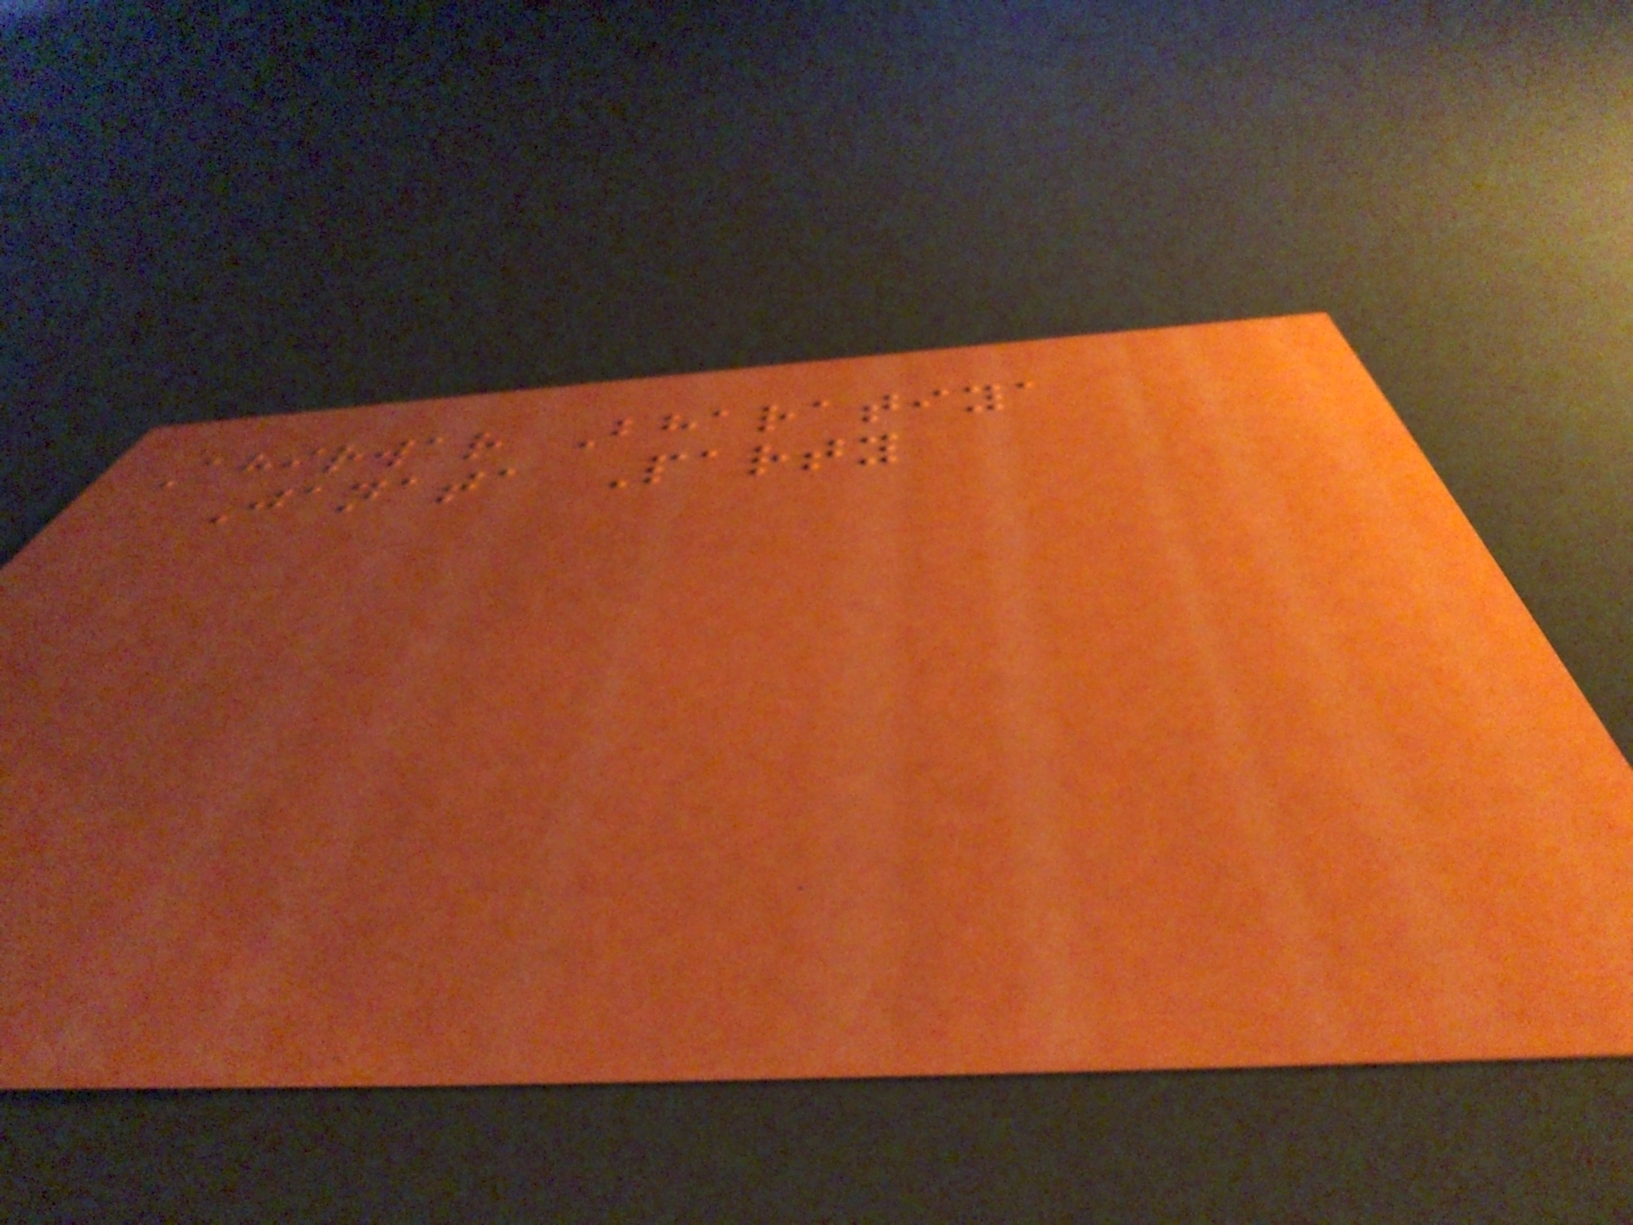Ahirwar Bharatiya
Janata Party
